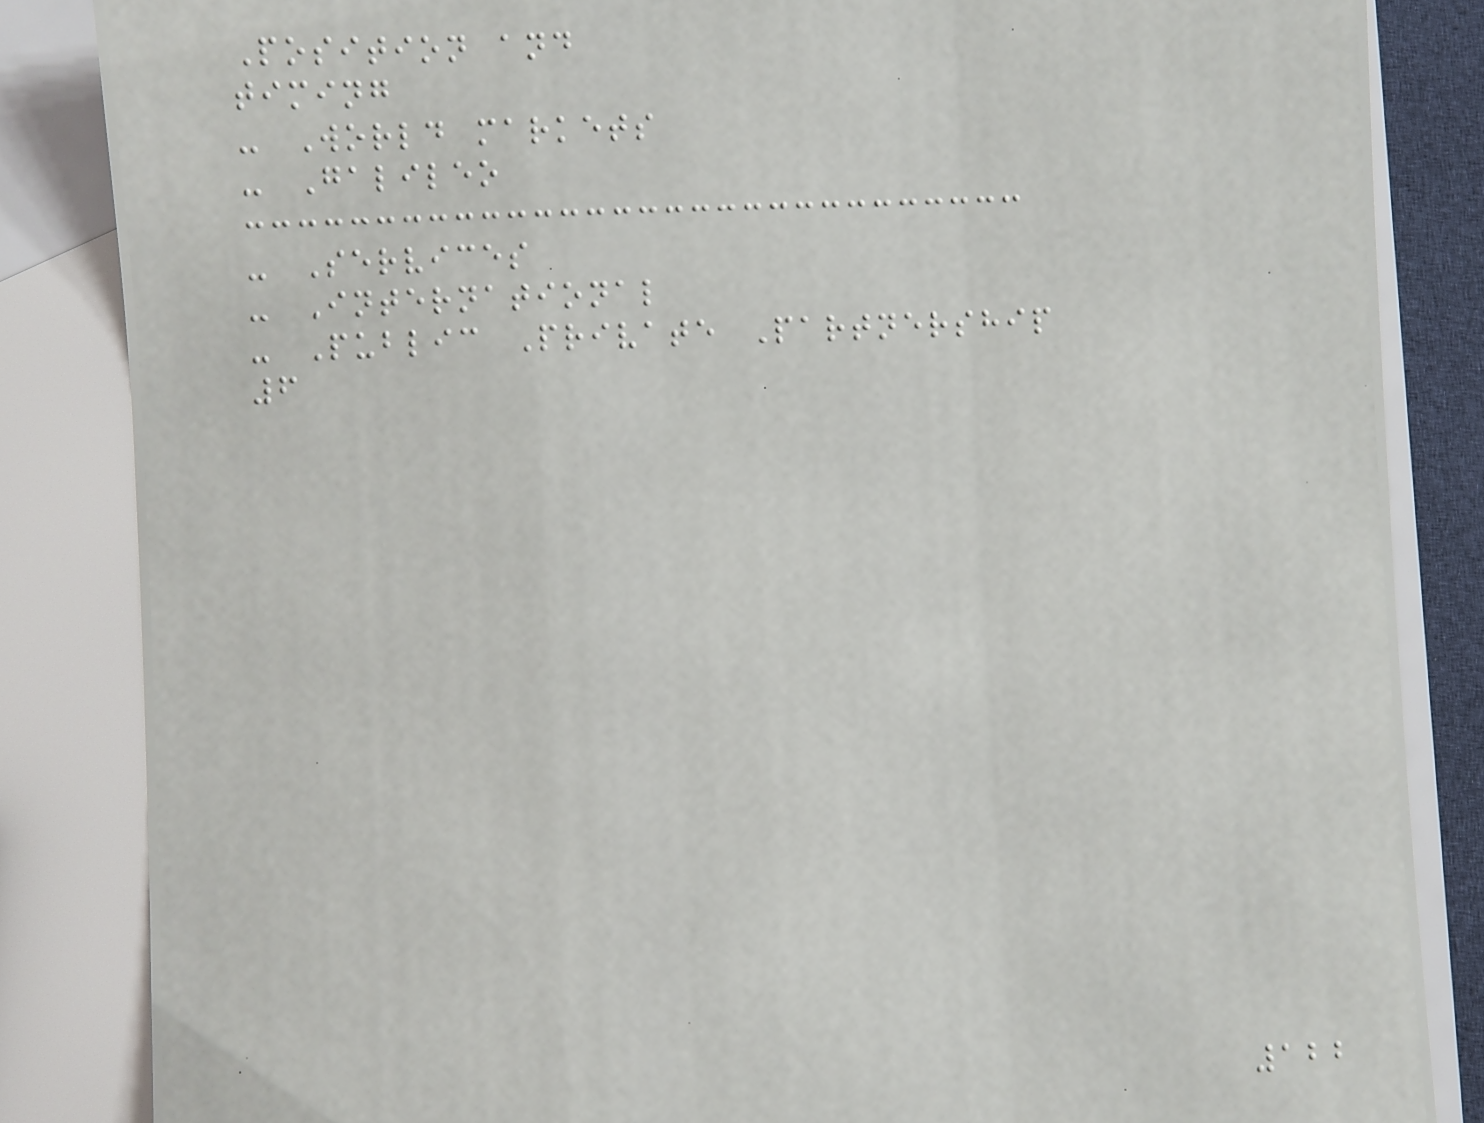Position and
timing
- World markets
- Galileo
- Services
- International
- Public Private Partnership
6
122
